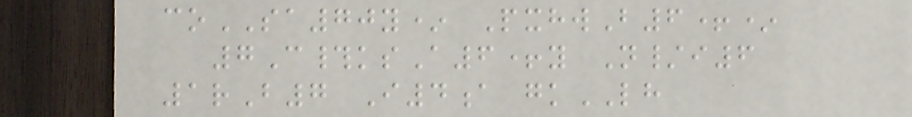coSA70y* PxhwB6+*
7C#ksA6+y N/i6
1rB7 I4a gkLH
